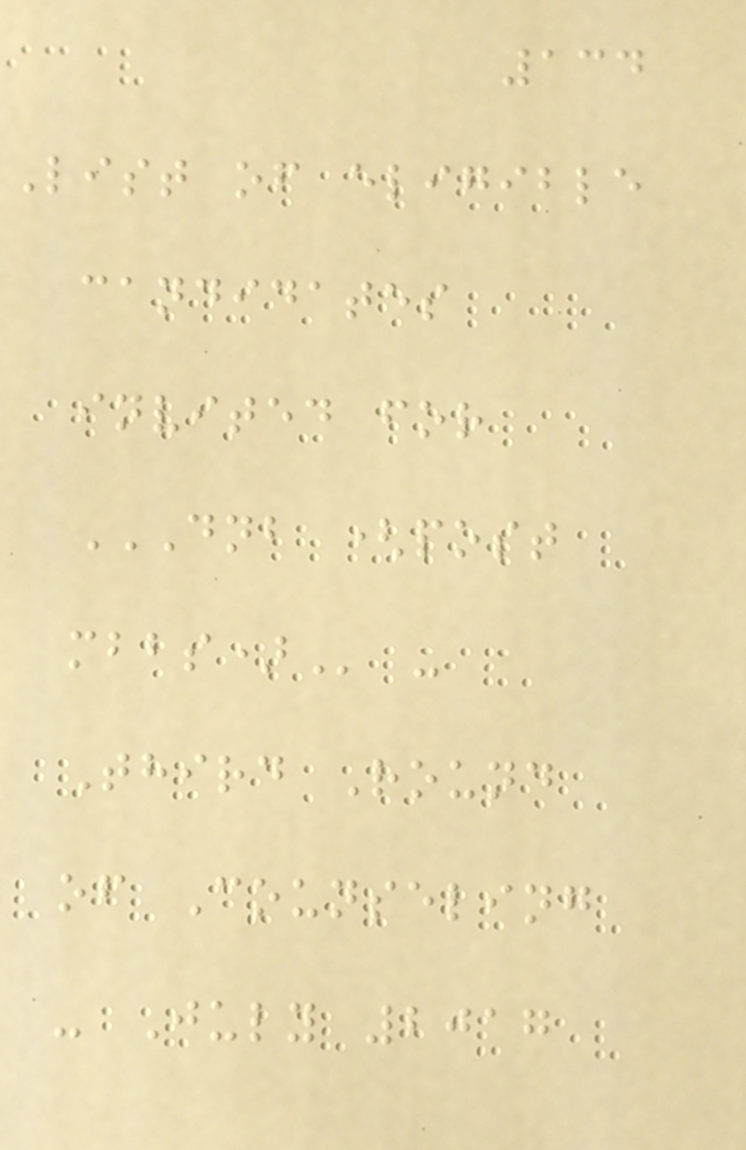134
List of eligible
candidates
invited for
DNB (POST
MBBS) -
Third Round
of Counseling
- July 2017
